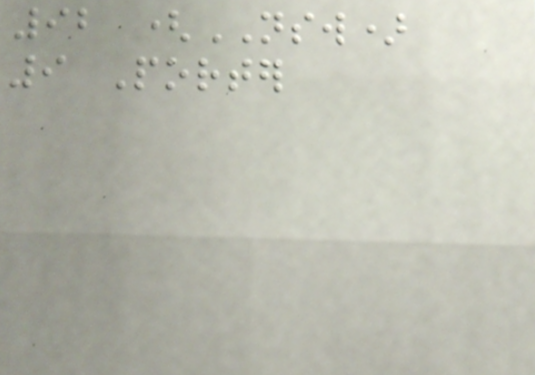92 (NSW)
9 Porter
